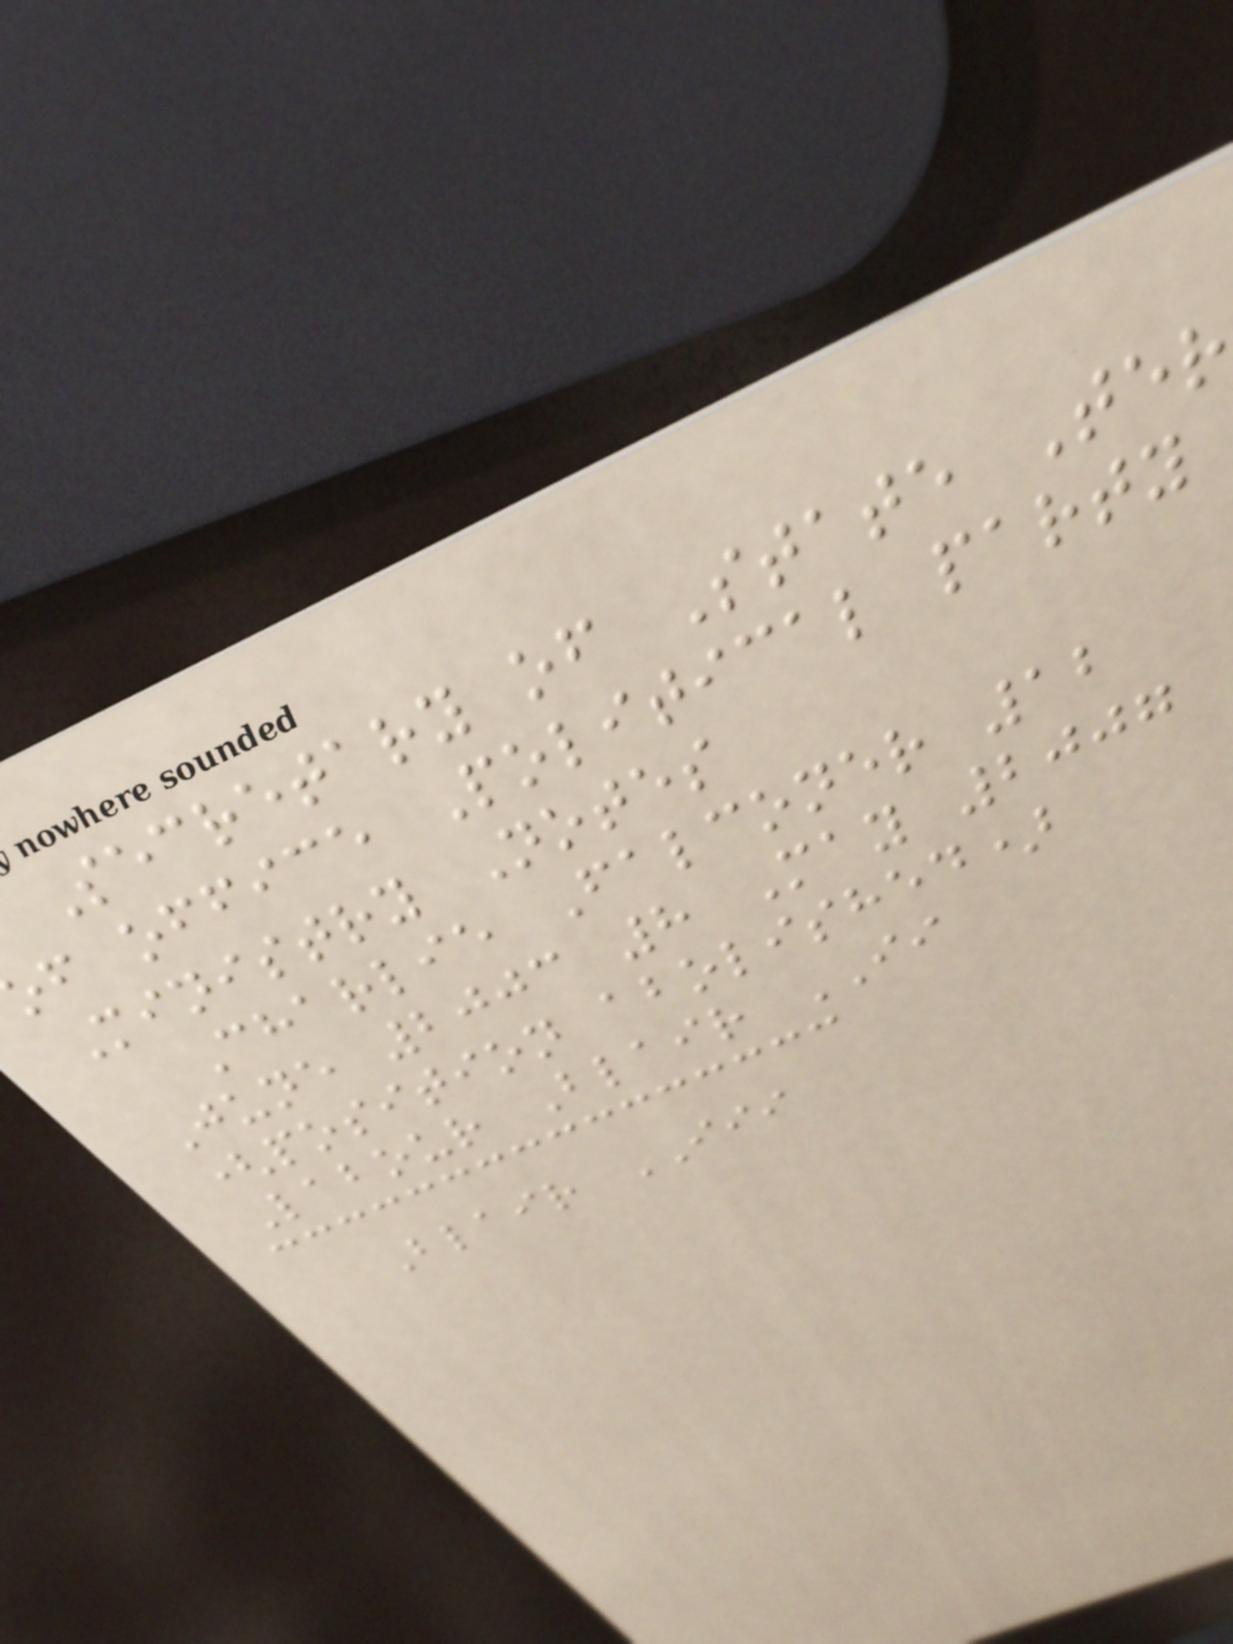Secretary of State Ter
f office Political party
Ministry Notes
Charlie Falconer 12
June 2003 8 May 2007
(position abolished)
Labour Blair II
Blair III
